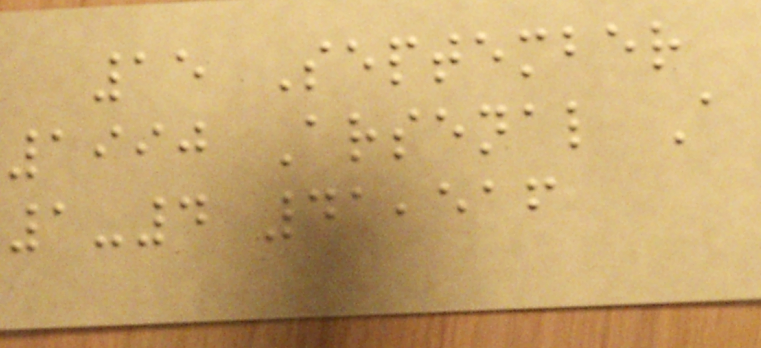15 September
1990 Arsenal A
1-4 41,516
